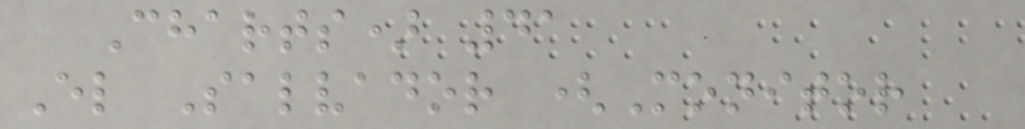Charts) 41
El Salvador (Monitor
